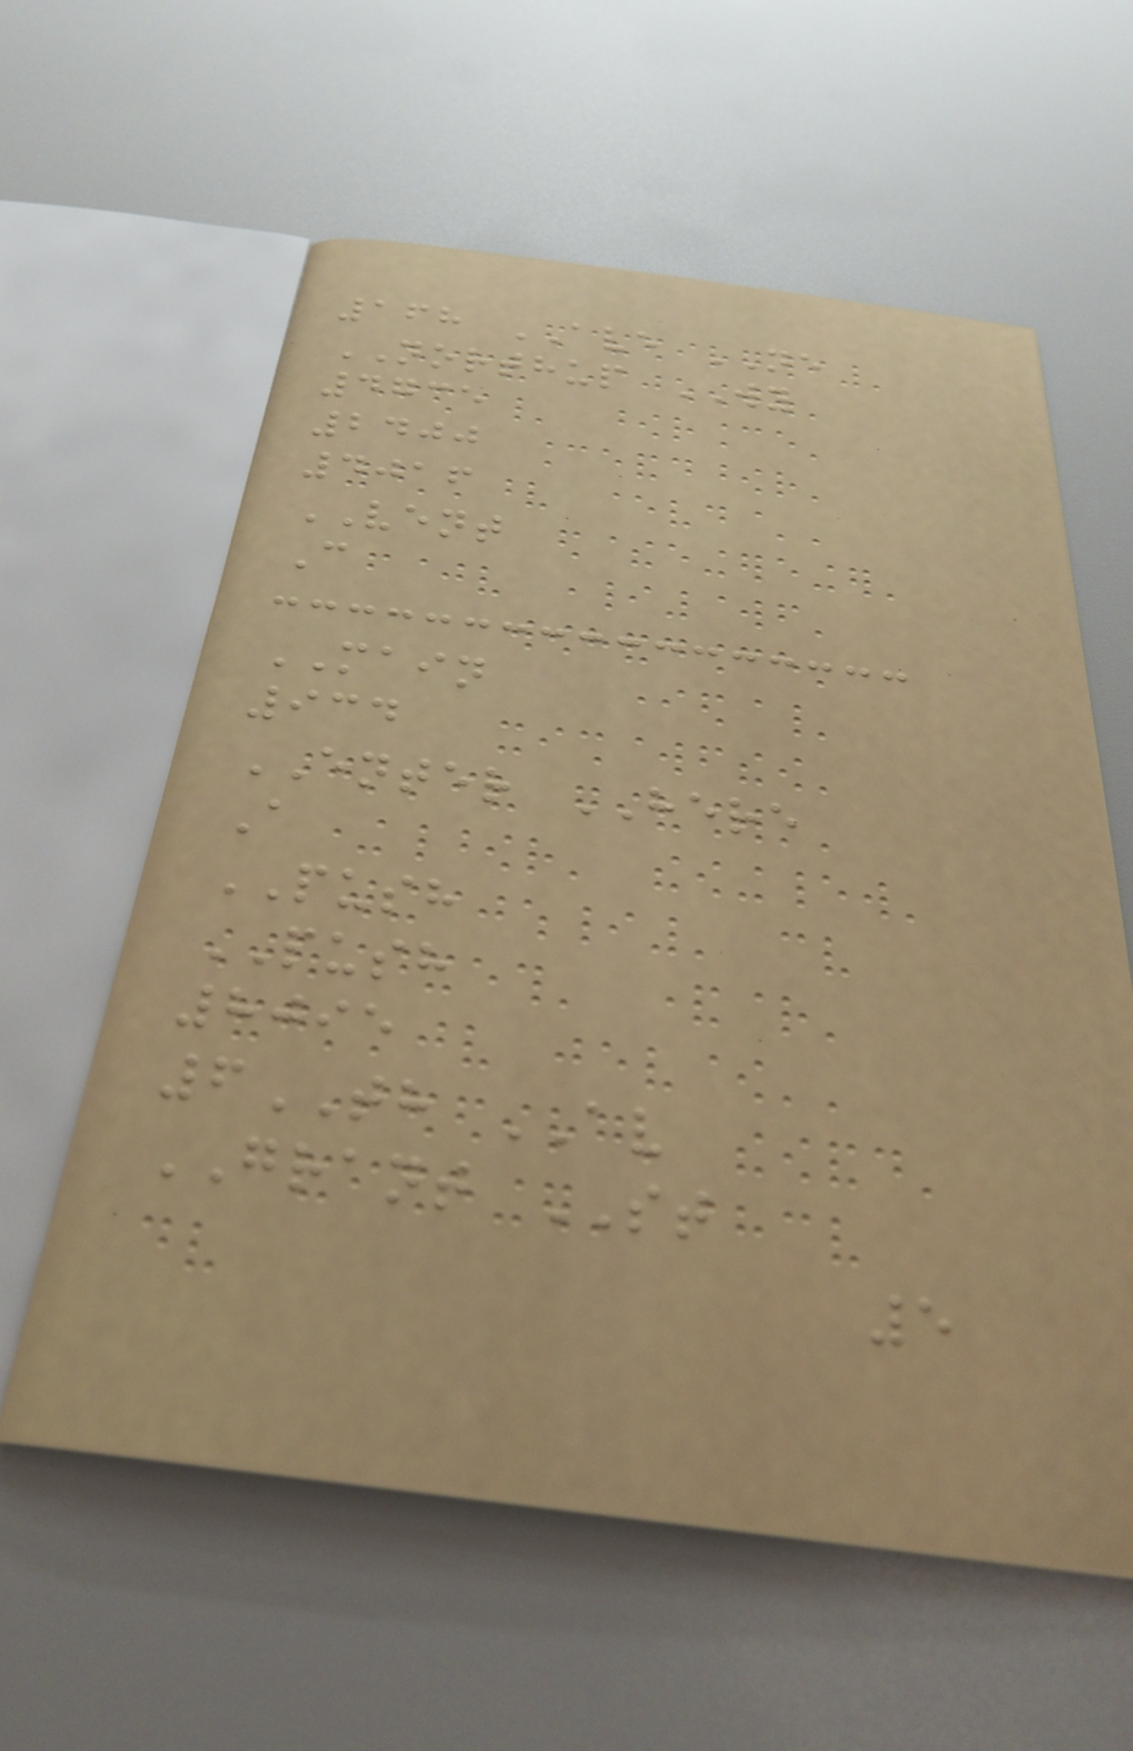168 AVE NE
NORTHUP WY
4735
2400
4016
VENT
C
MAIN
934
ENTER HERE
A
PUSH
PUSH
8095
6TH AV
GRANT ST
5
